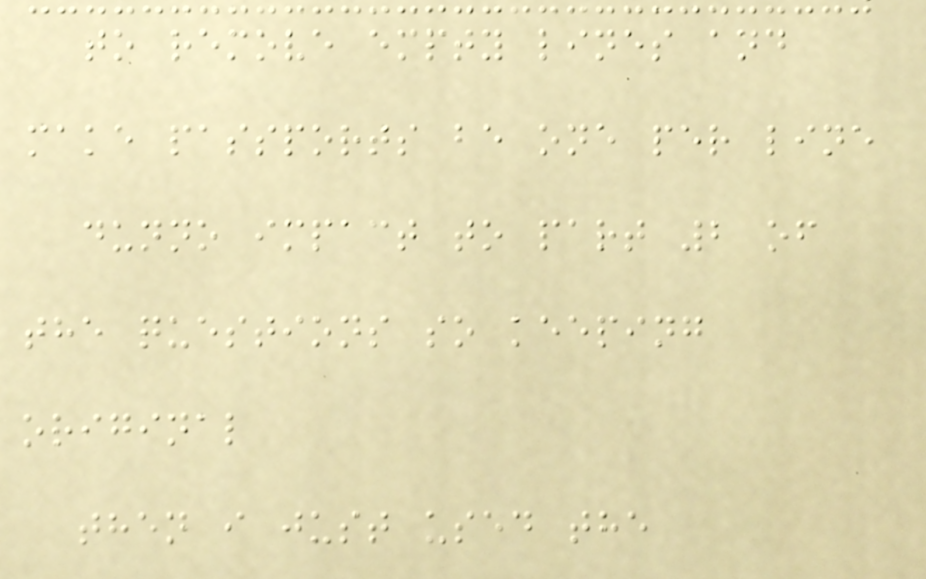to remove empty lines and
make passports be one per line
dunno impact to part 2 of
the questions so keeping
original
then i just used the
